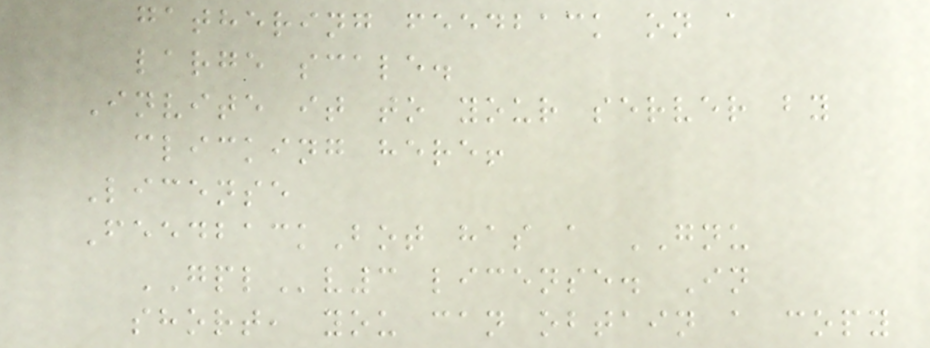gathering feedback on a
large scale.
Invite it to your server by
clicking here!
License
FeedbackBot has a GNU
GPLv3 license. In
short, you can obtain a copy
